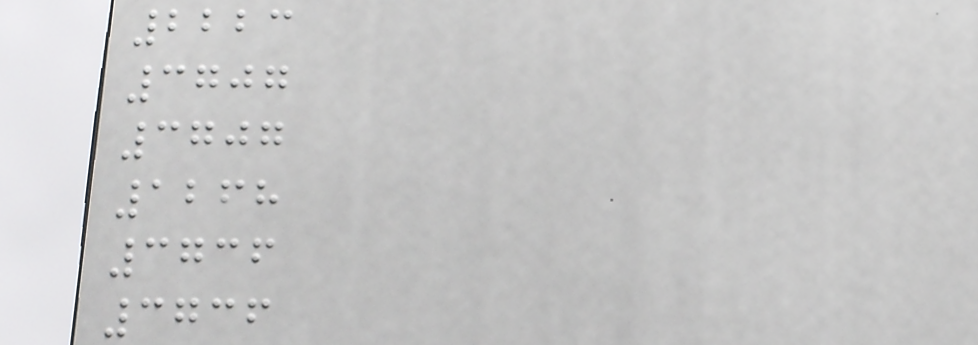2223
3707
3707
1268
3736
3736
